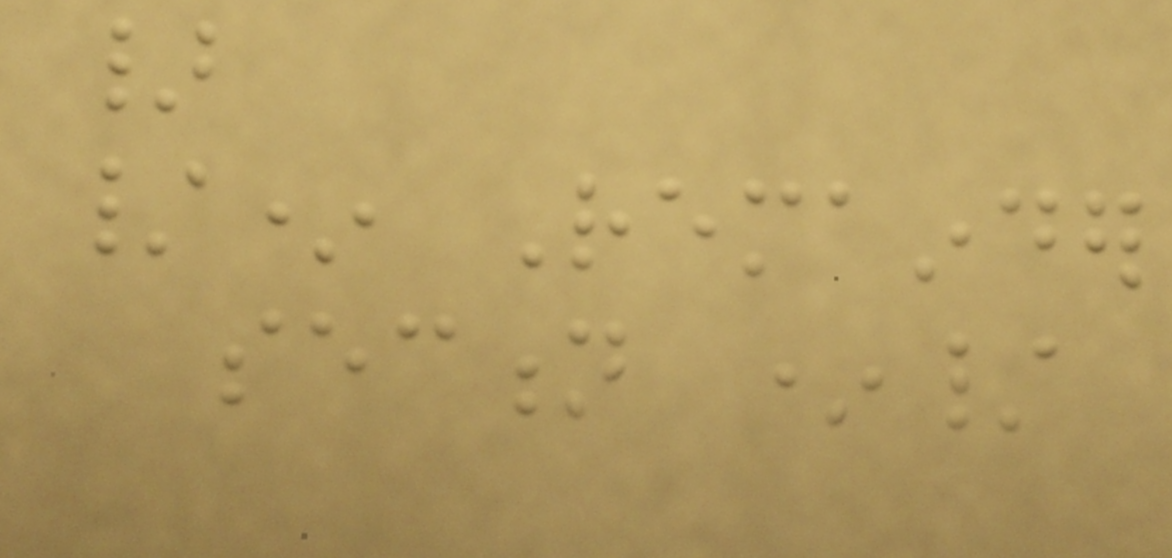}
/* Remainder
section */
